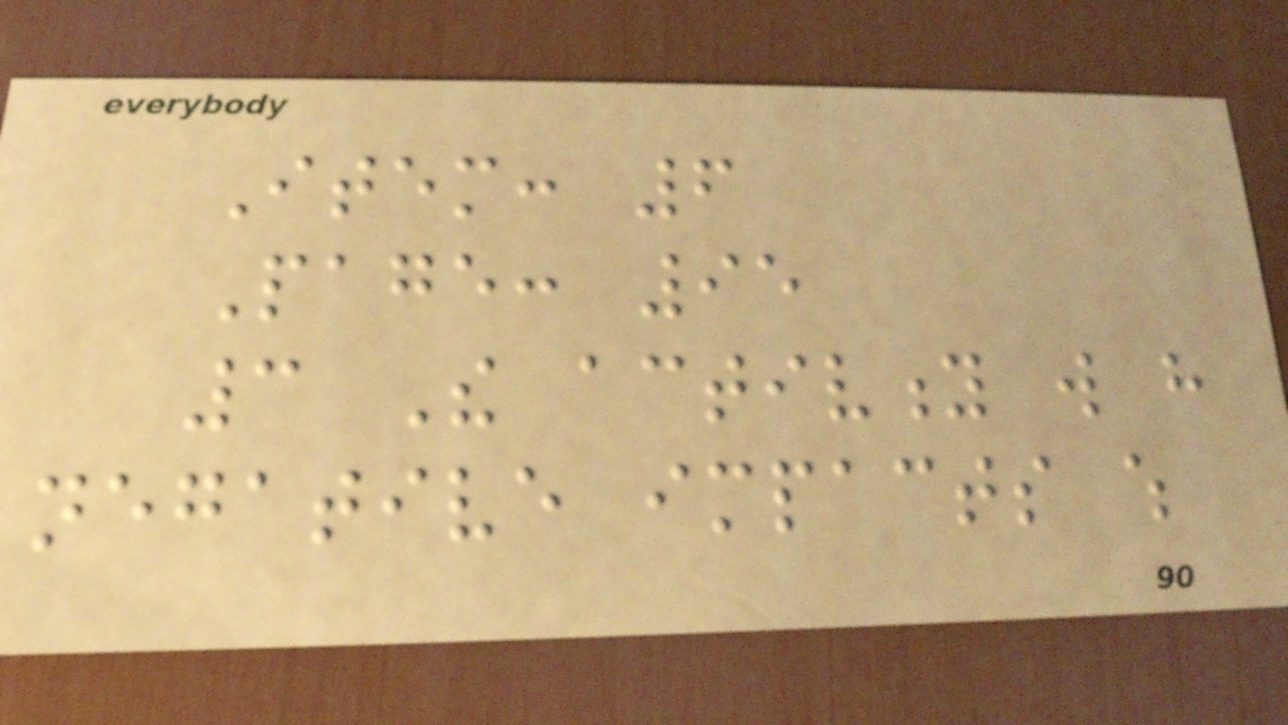Item: 6
Page: 95
3 The activity will have
negative impacts which
